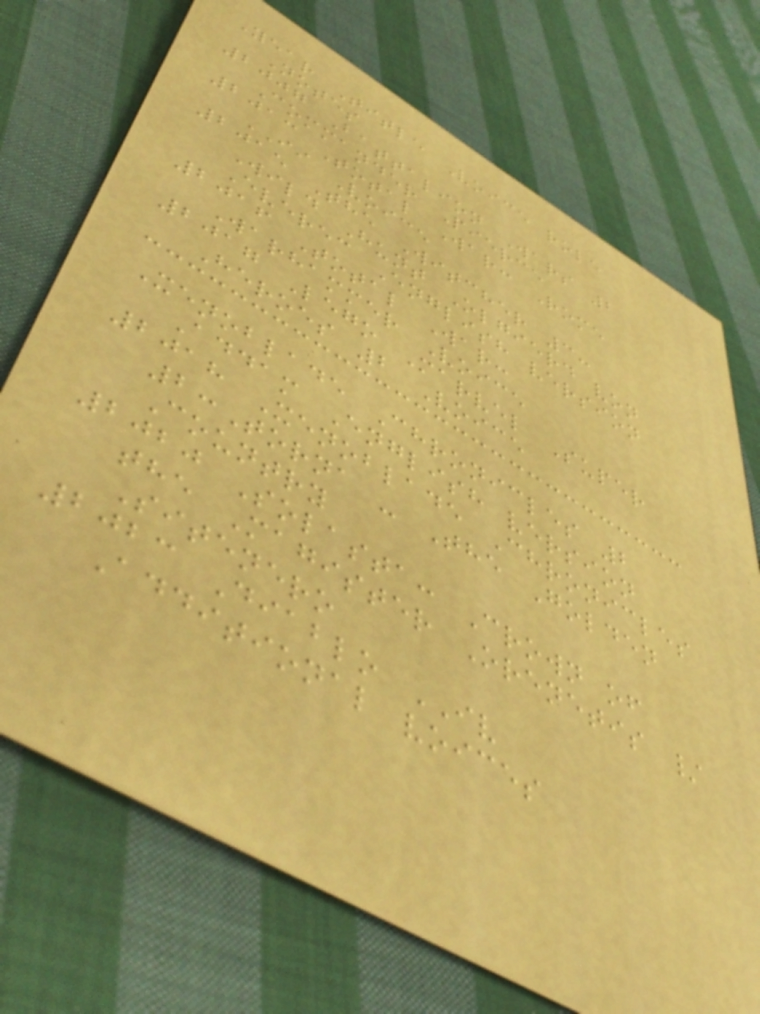Year Title Voice role
Notes
2007 Battalion Wars 2
Commander Pierce
2013 Total War: Rome
II Voice
2015 The Witcher 3:
Wild Hunt Olgierd von
Everec English version
2016 Total War:
Warhammer Voice
2017 Lego Marvel Super
Heroes 2 Voice
Xenoblade Chronicles 2
Addam English version
2018 Xenoblade Chronicles
2:Torna - The Golden
Country
2020 Solasta: Crown of
the Magister Orenetis /
Sitenero
2023 Diablo IV
Additional voices
